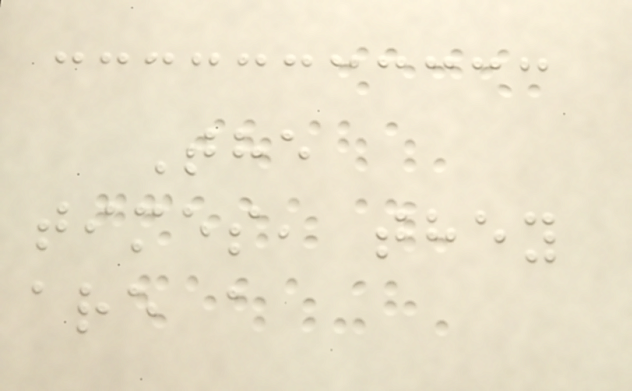The
times, they
are a
